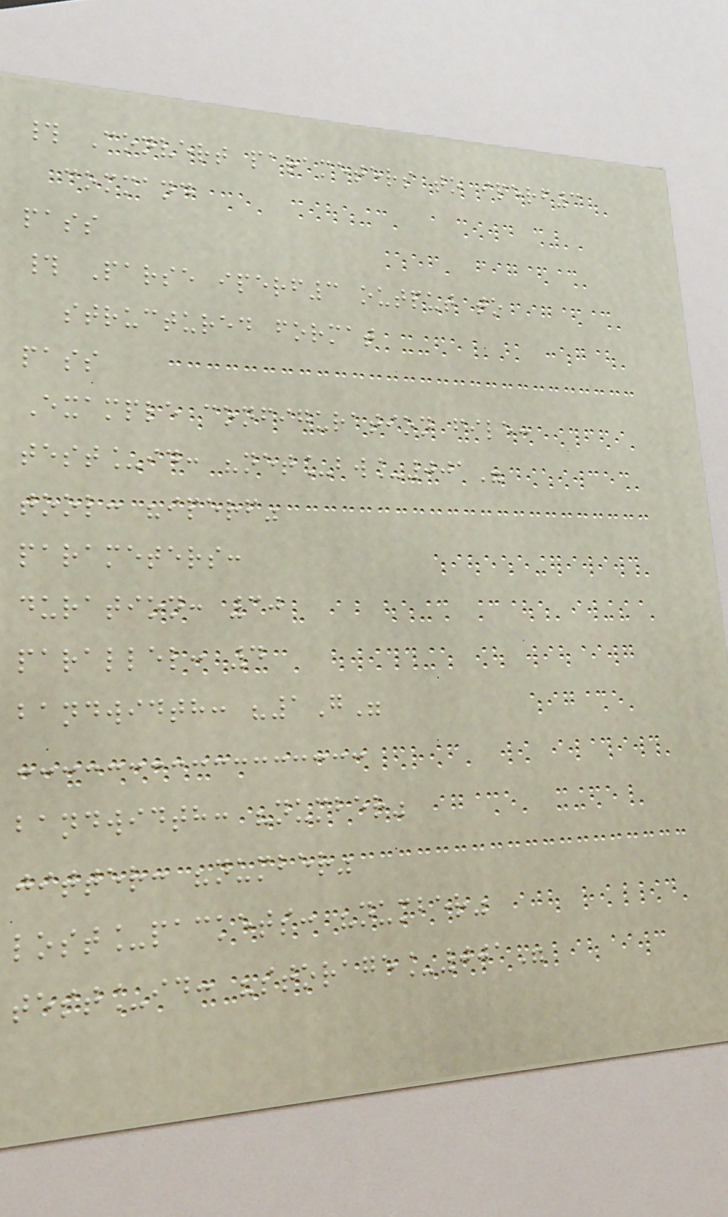# Convert parameters to iperf3
command
pass
# Parse iperf3 output to
structured format
pass
Example configuration file:
test_id: "net_bw_001"
tool: "iperf"
parameters:
duration: 30
parallel: 4
bandwidth: "1G"
bandwidth: "number"
jitter: "number"
lost_packets: "number"
test_id: "storage_001"
